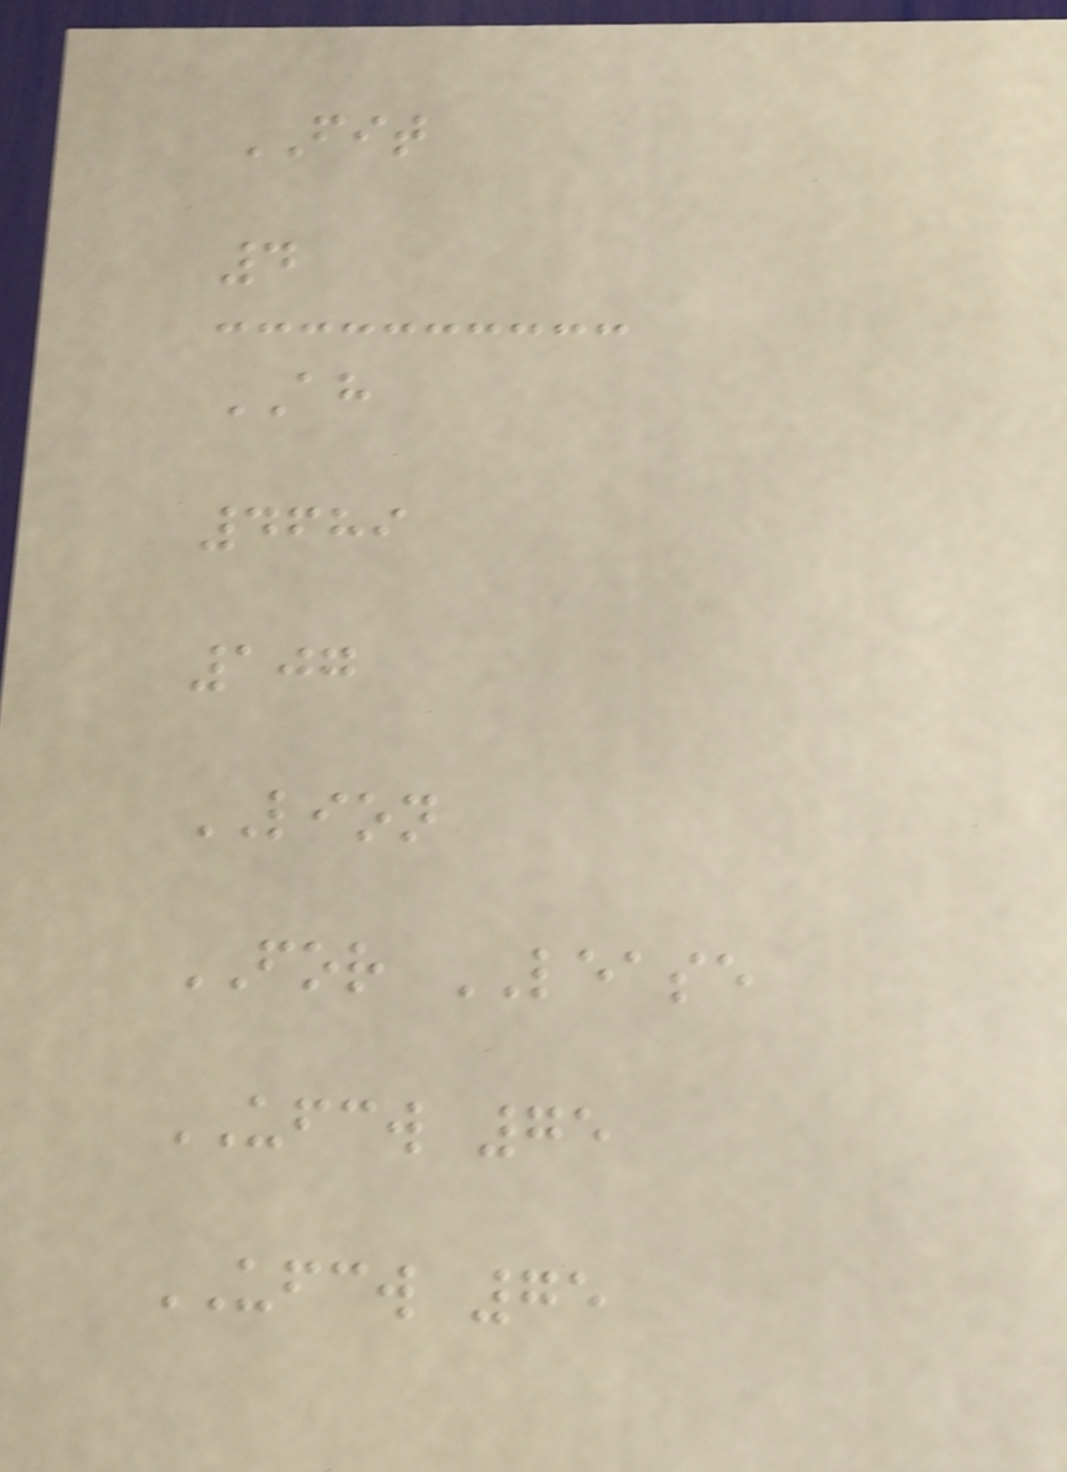FIT
4
AH
4689
107
LION
FOR LEASE
UFCW 75
UFCW 75
